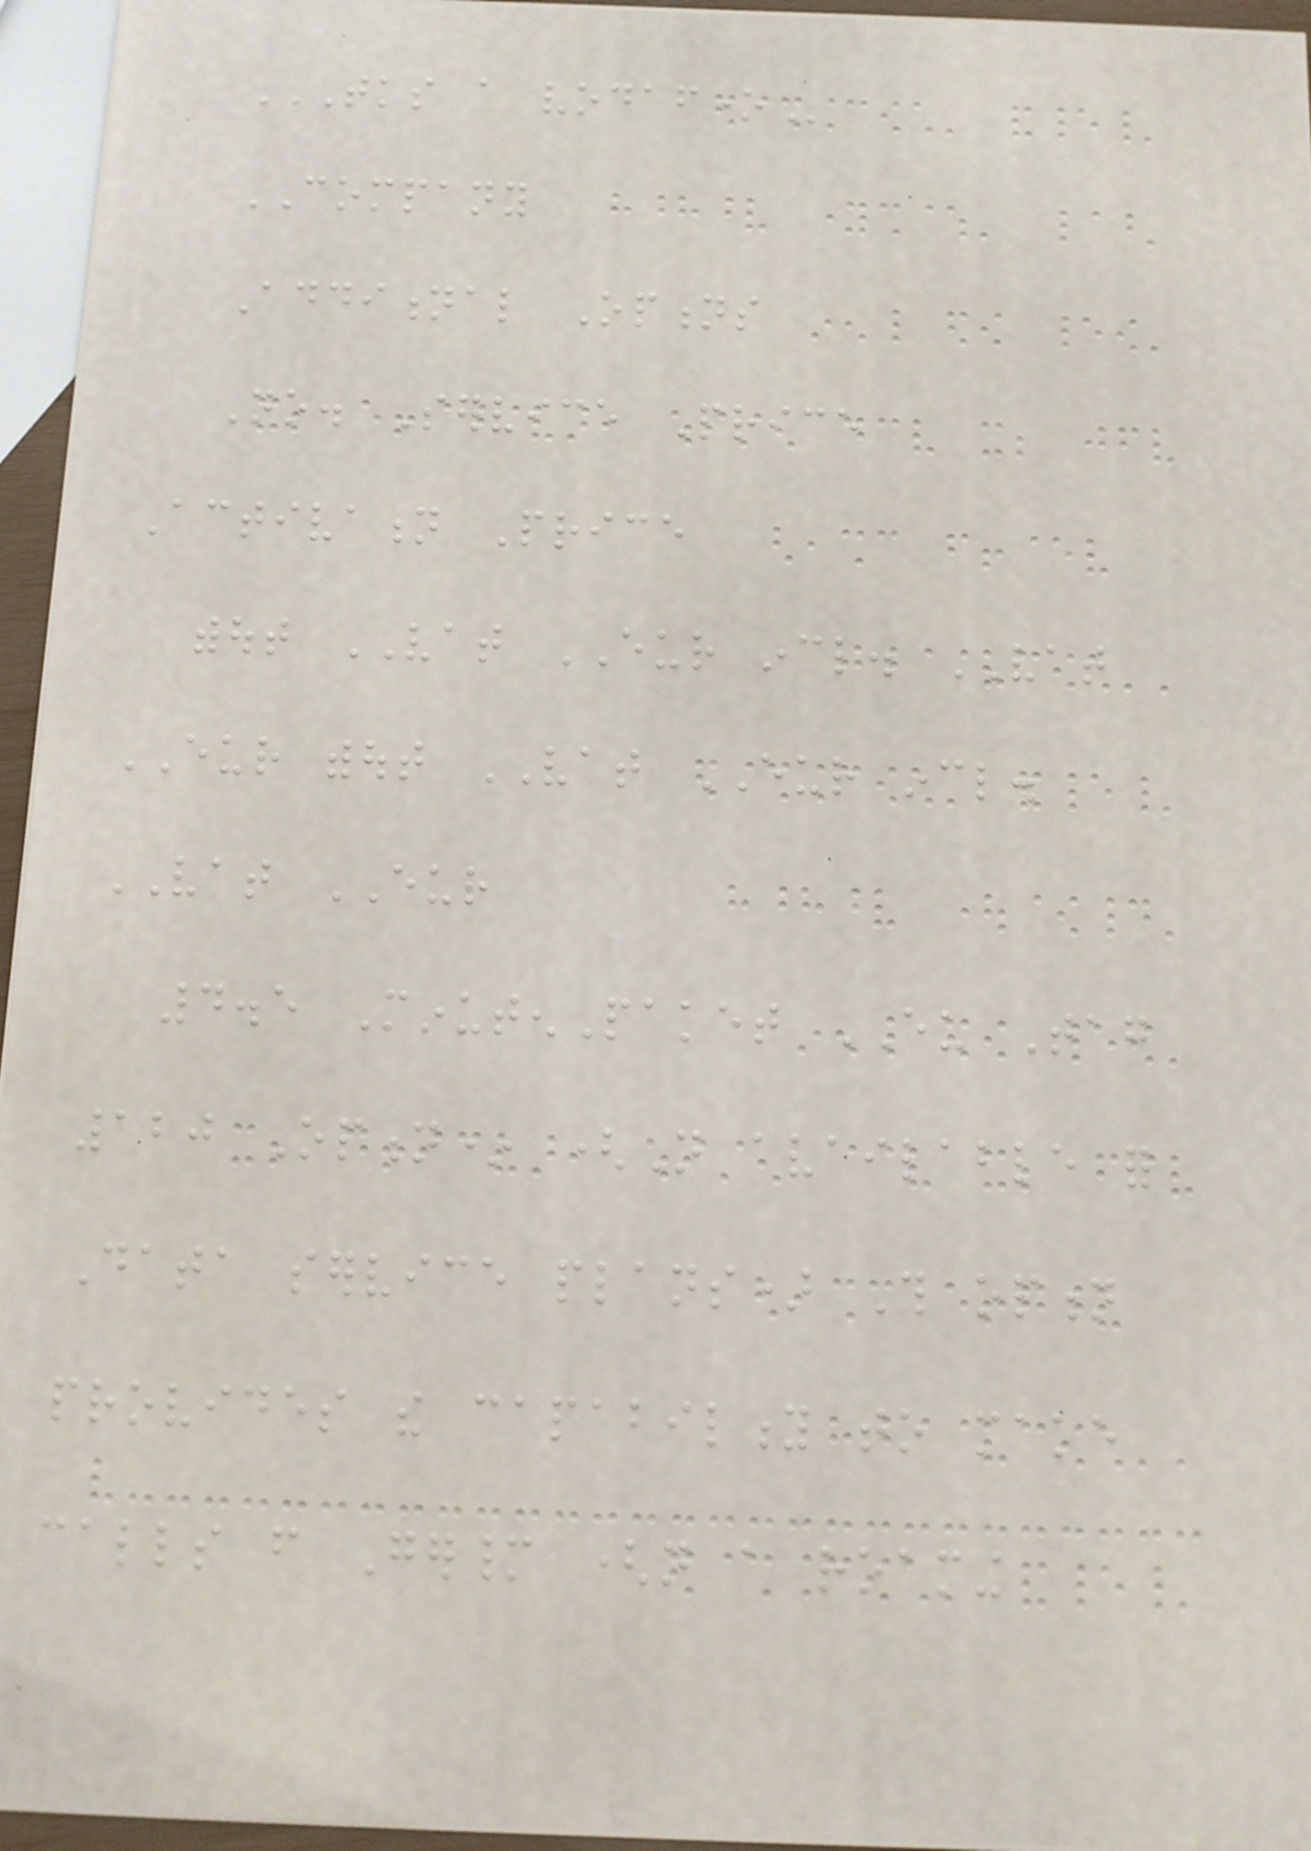TKS A VODAFONE
COMPANY
Additional Options
No. Service Price
Activation Price
without VAT EUR incl. VAT
EUR without VAT EUR incl.
VAT EUR
4.5 MinutenPaket EU Tag
120 Option* (Not available for
Data service plans) This option
provides the capability to make
calls from Germany (not a roaming
